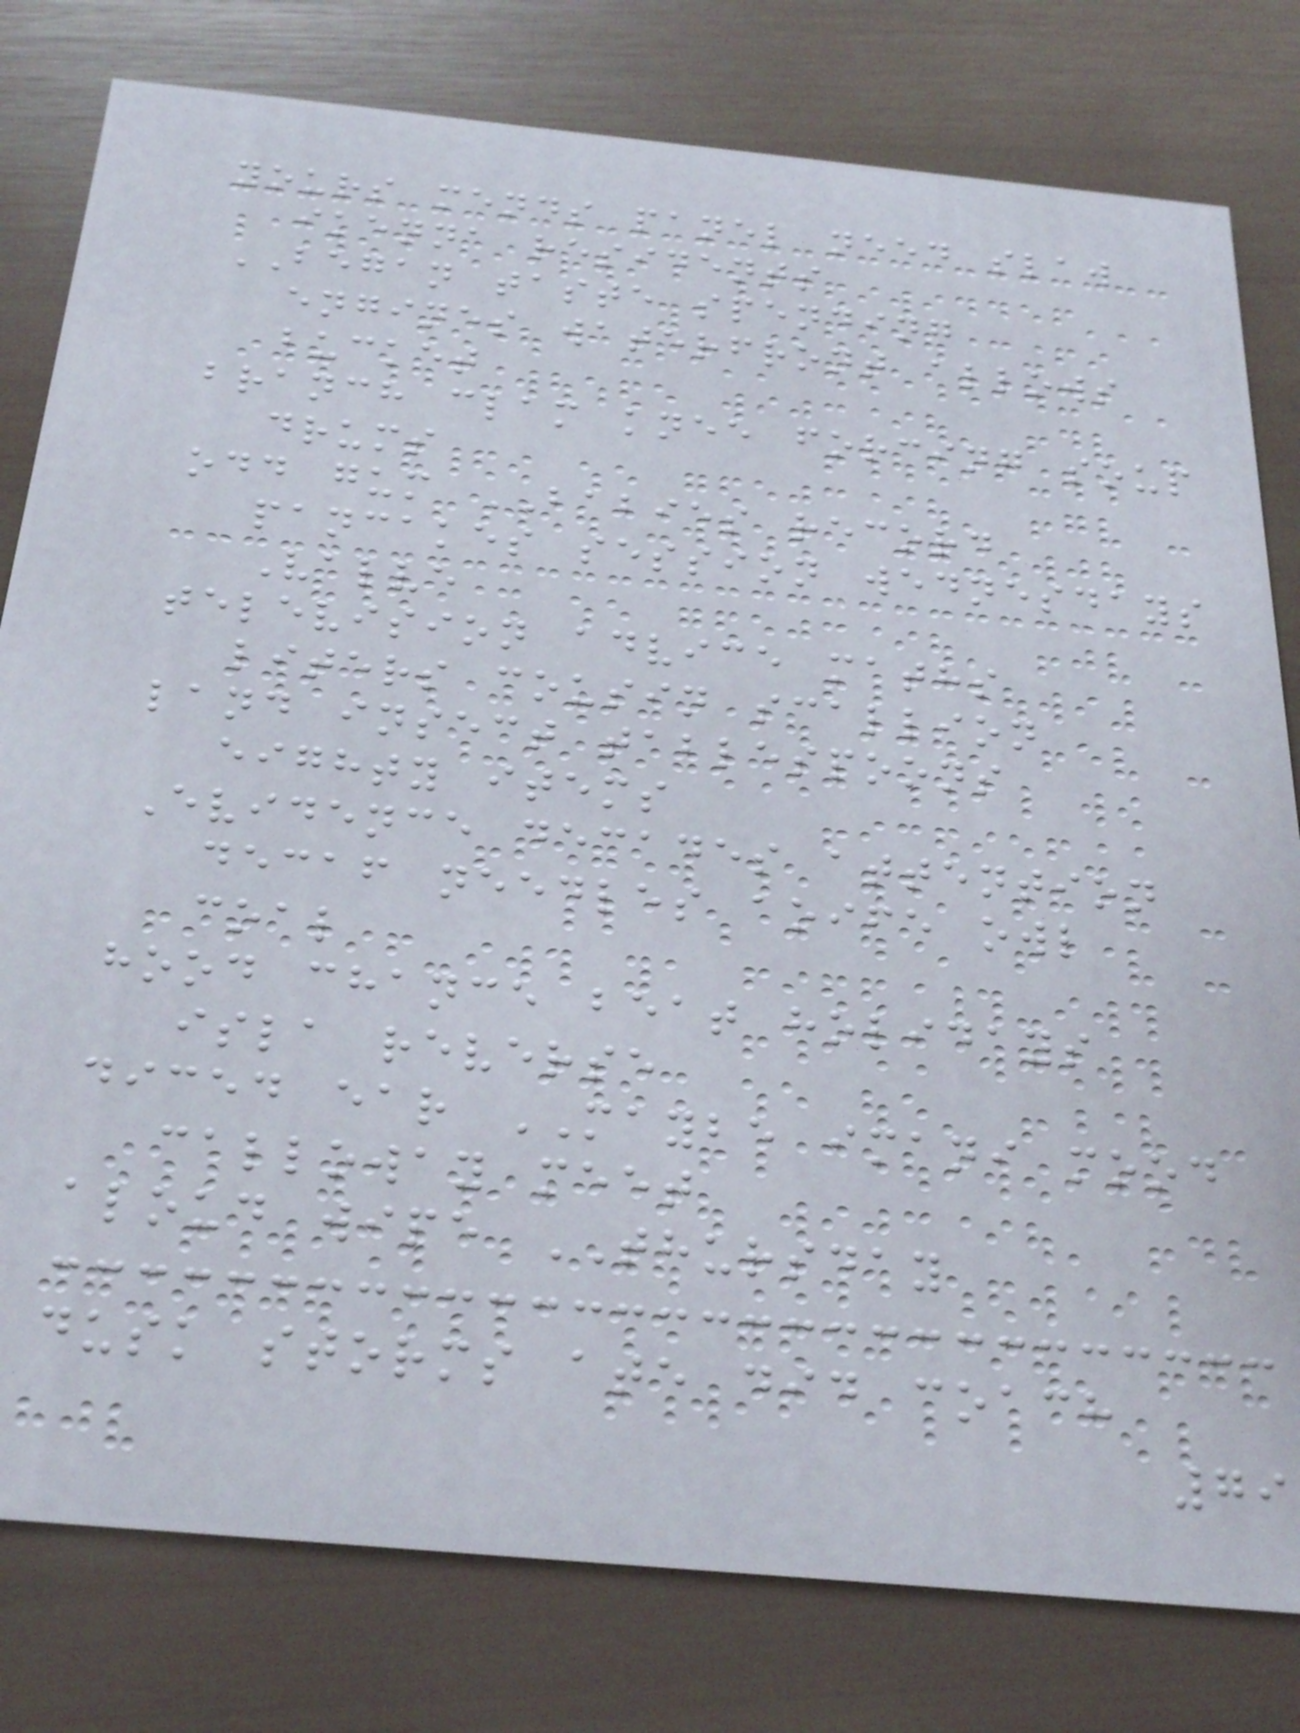yours mends panel need slaw
ikenna residents
BEGAN taste spending
engines waterfront allows
bucket
branch clam knee forcing soup
drums
odd gum BABIES record
pancakes session wednesdays
Valve
television advice maths
liters cousin scallion
land insect tablespoons
eighty items
Evidence decades attention
decaf needles aoife owl
coal
hood chance beat holidays
isla reverse
diced ear MAYBE imani mood
calloway meet
aloud wipe THURSDAY
dusk storms ate did coach
79
